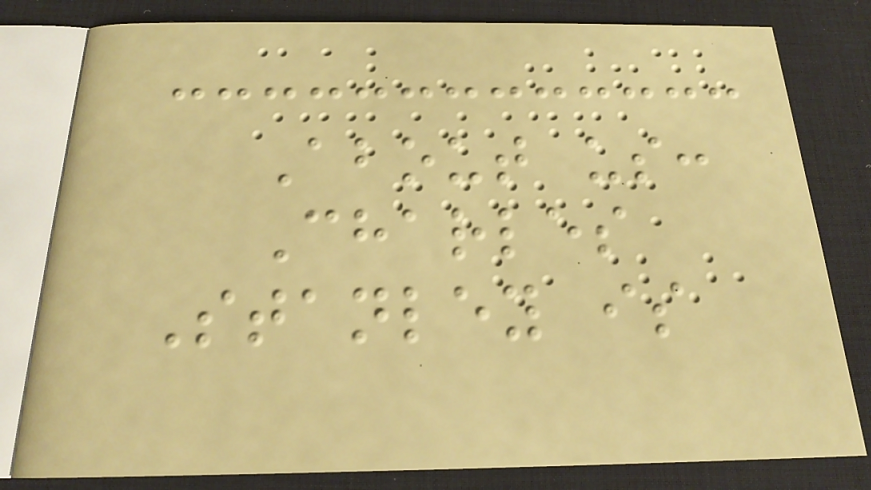About us:
Charles
Stanley is
